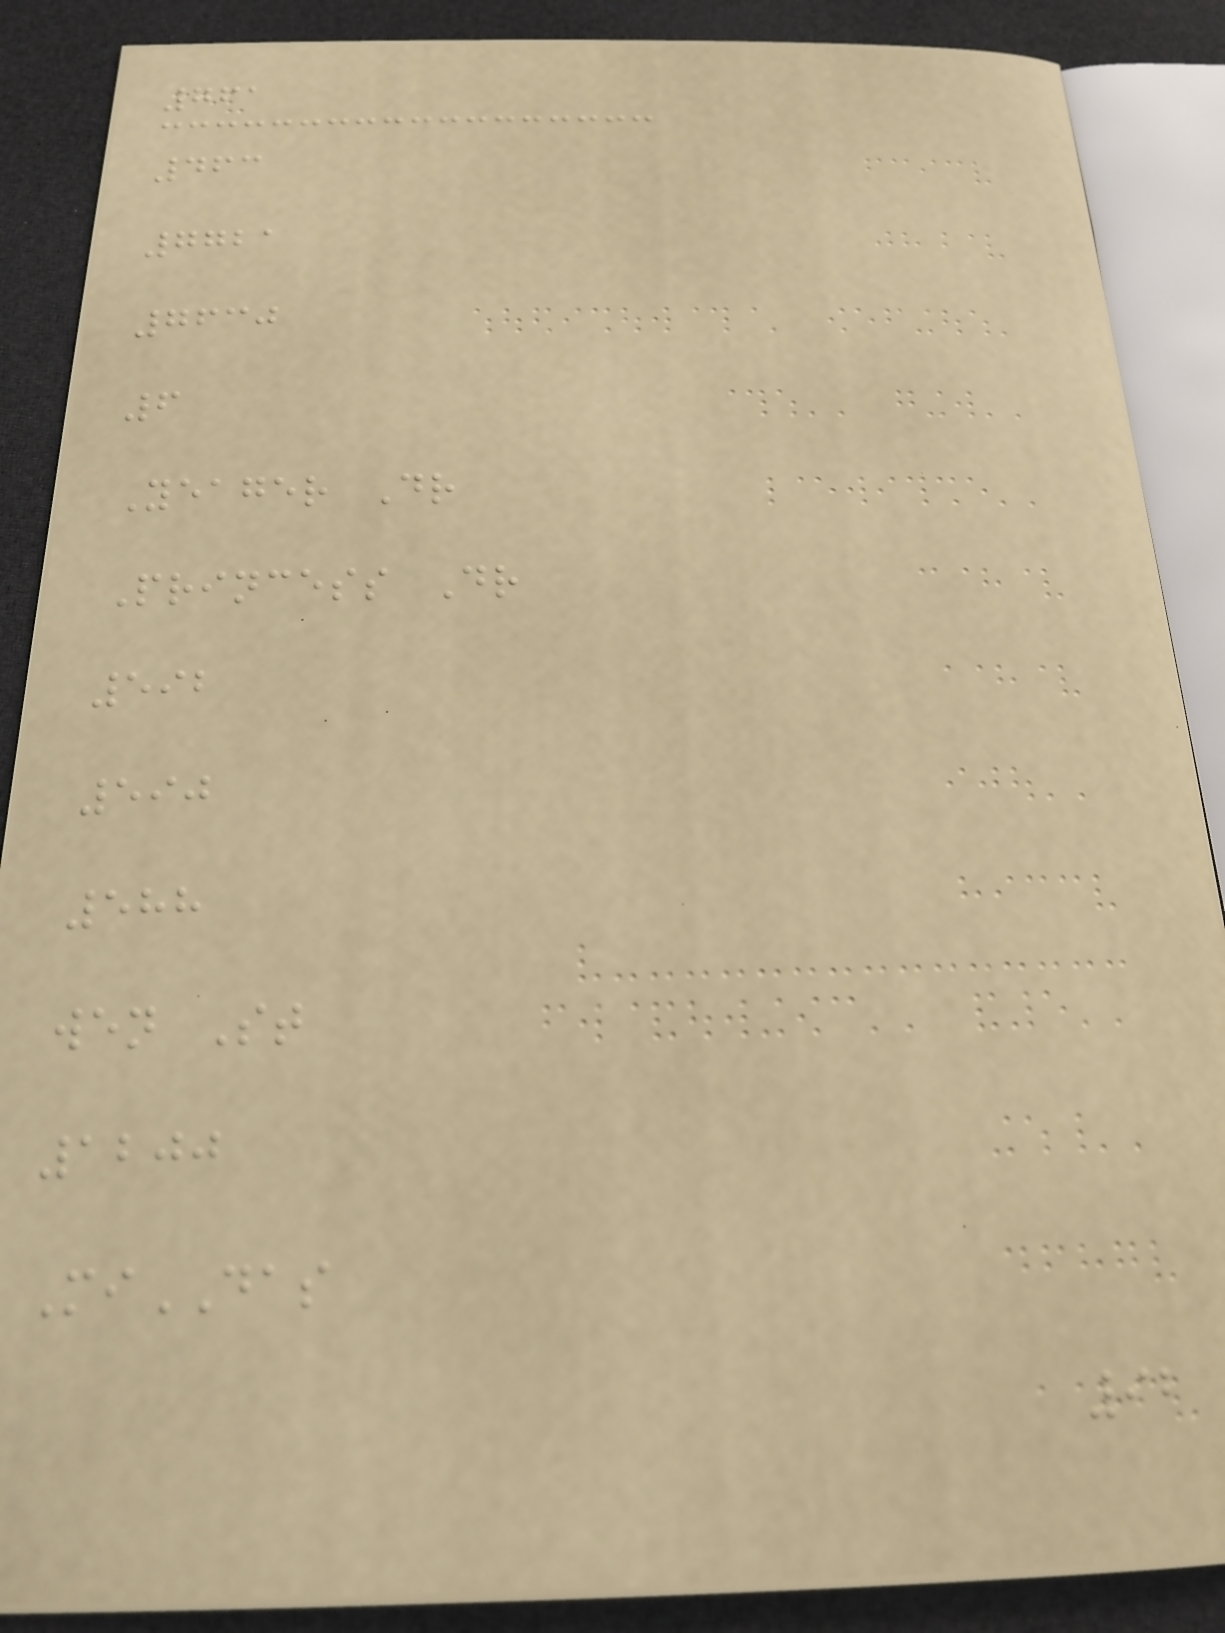761
463
7721
7630
6
Yeager Dr
Princess Dr
592
590
588
wen St
1200
MiDAS
92
